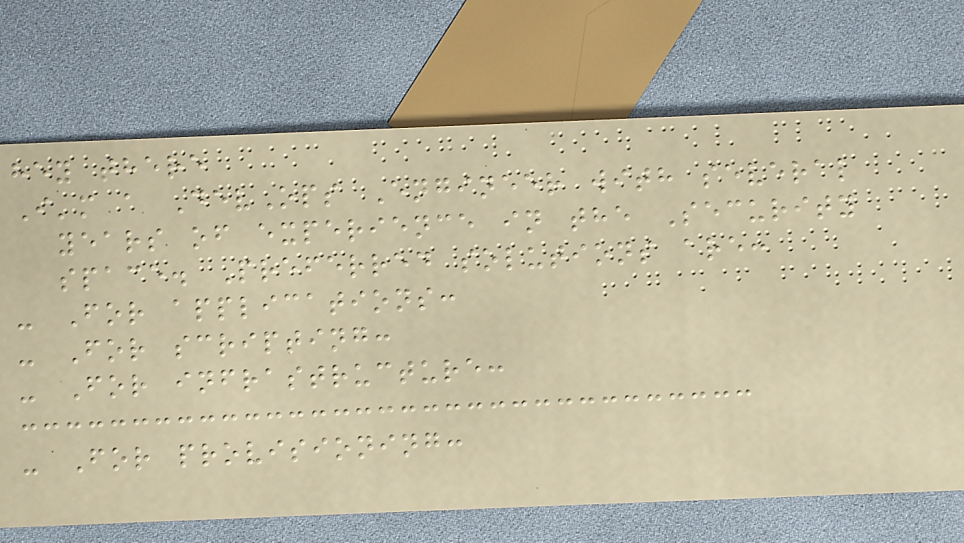hey there
I'm a DevOps Engineer with several
years of experience in the Security
space. Preferred solutions are:
- For applications:
- For scripting:
- For infrastructure:
- For provisioning:
